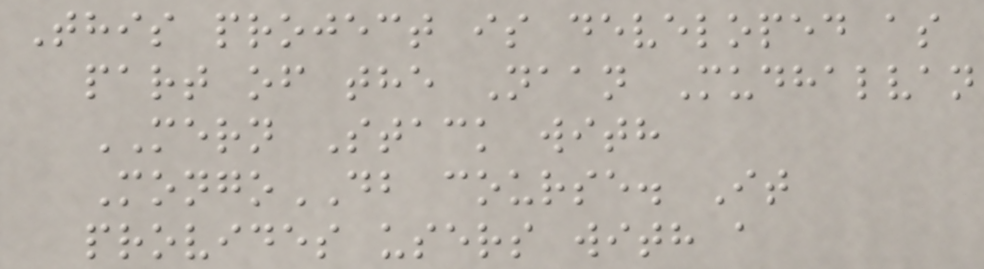This project is developed as
part of the Naan Mudhalvan
MERN Stack with
MongoDB course. It
provides users with a
